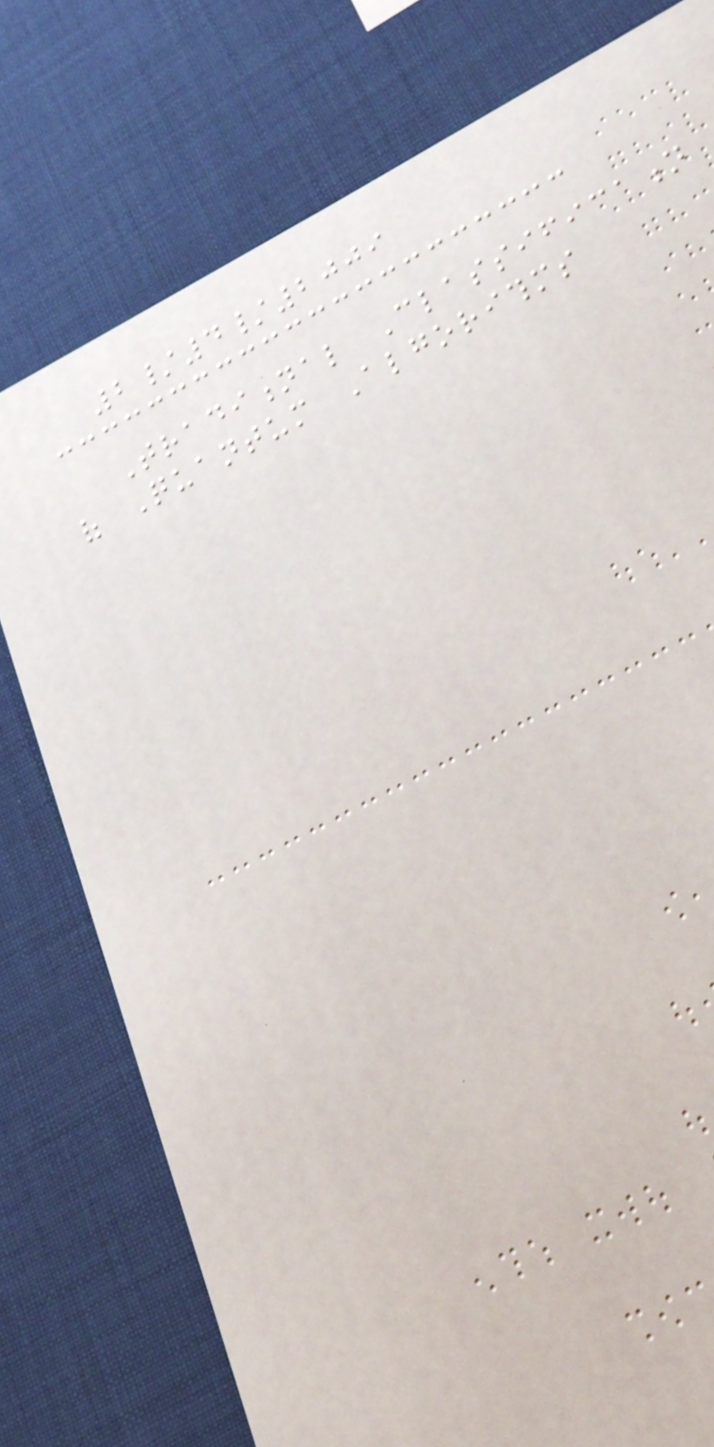2/4/2009
Traditional Classification
of Quantum Algorithms
